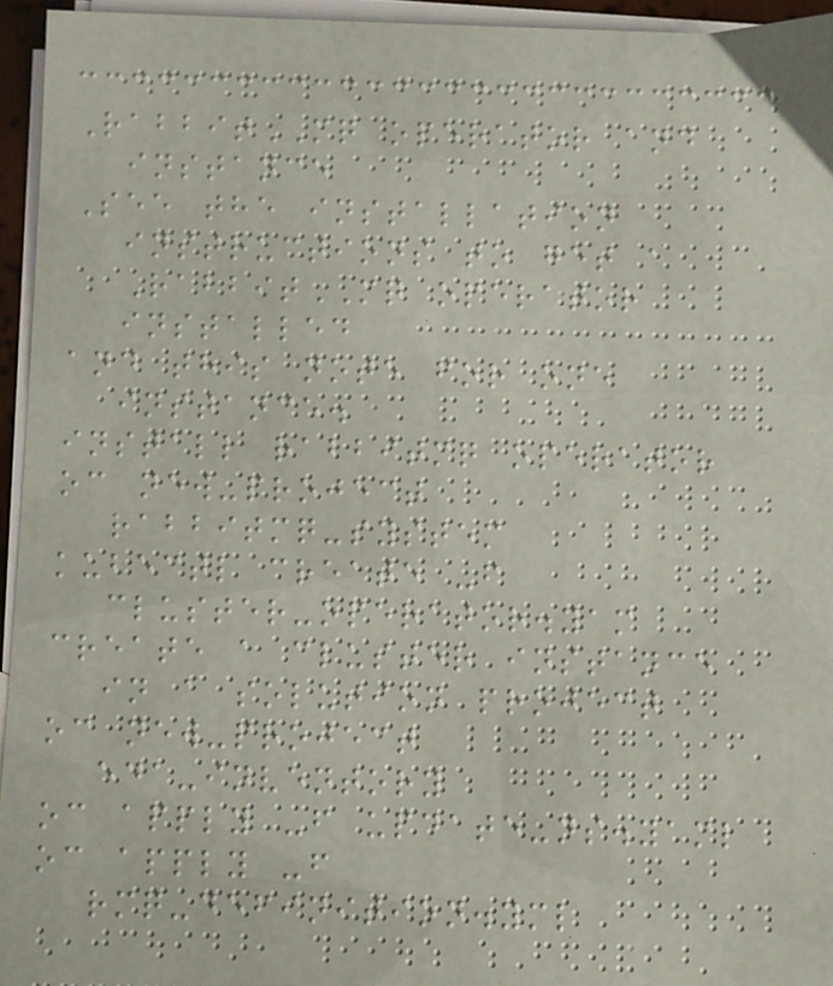RabbitMQ operator and
instance
See the installation
instructions to get a
RabbitMQ operator
installed
and this note for one
instance.
install rabbitmq operator
oc new-project
rabbitmq-system
kubectl create -f
cluster-operator.yam
create a cluster instance
in a solution project
oc new-project
eda-inventory
oc apply -f update-ns.yaml
oc apply -f
rmq-definition.yml
